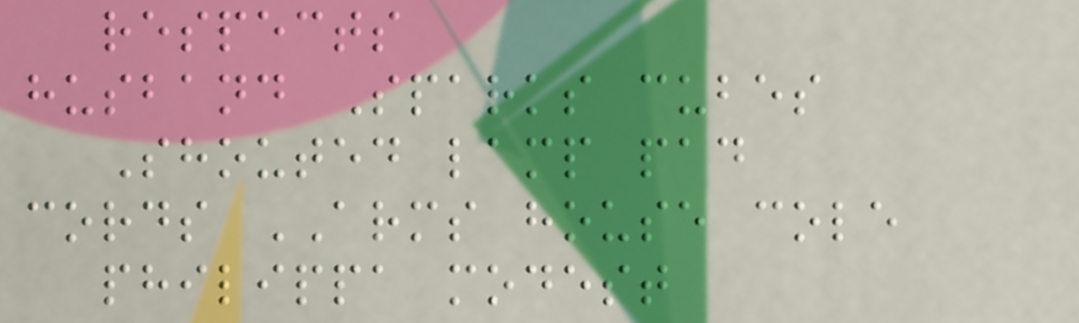respects
husband Sparks cubes
Shouted lamp pad
cords ARMS house cole
philippa modest
